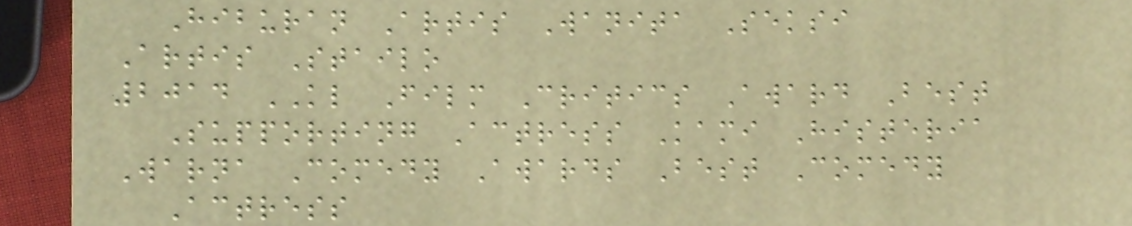Hiburan Artis Wanita Seksi
Artis Stailo
2014 KL Film Critics Award Best
Supporting Actress Kami Histeria
Warna Comedy Awards Best Comedy
Actress
